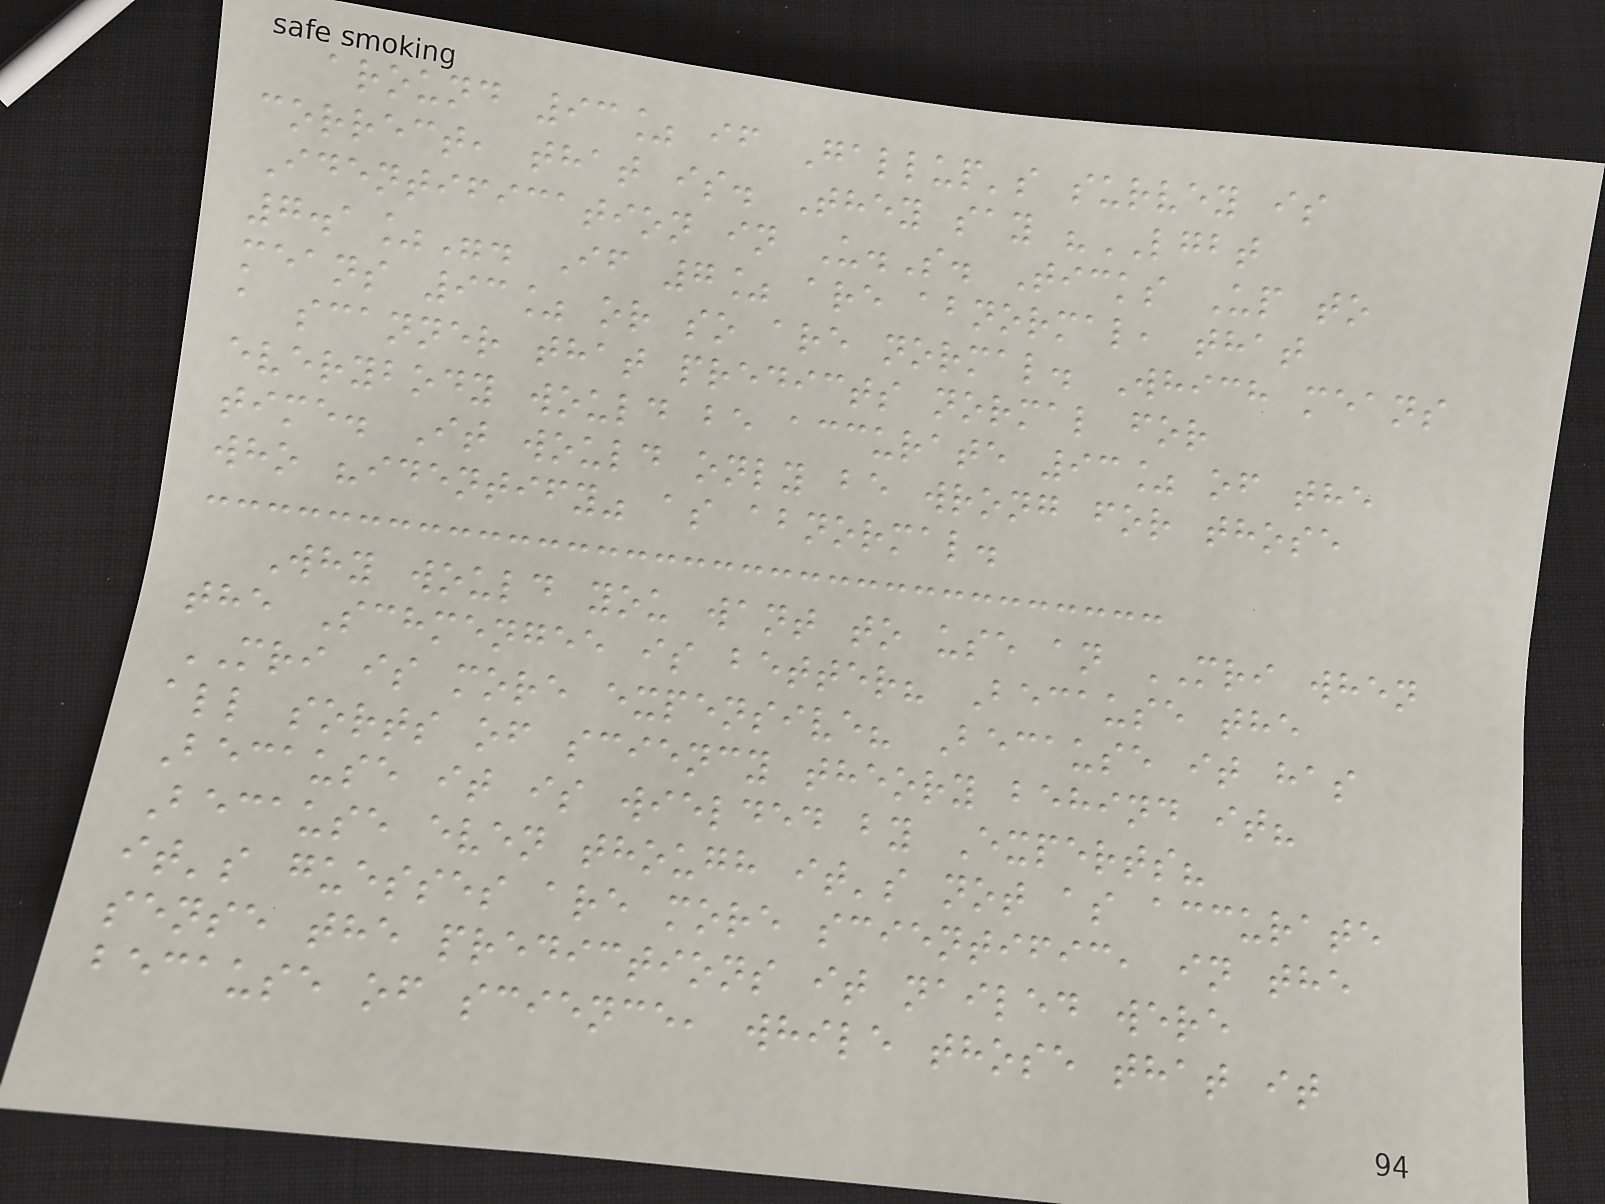around 93% if Gallup's survey is
correct, that is. They say "LGBT
Identification in U.S. Ticks Up to
7.1%". If 7% are abnormal, that
means 93% or so are normal. Which means
a scanner that predicts normal for
everybody would be accurate 93% of the
time. It would only be wrong for those
who "identify" as abnormal.
Why would you want to use an MRI when
the Schmengee is better? Because the
MRI is more expensive? Because it has
all sorts of sciency theory behind it?
Because it is wielded by Experts?
Because even though it's not as accurate
it's guesses are more scientific, in the
sense the predictions it nailed were
because of science, while those that it
